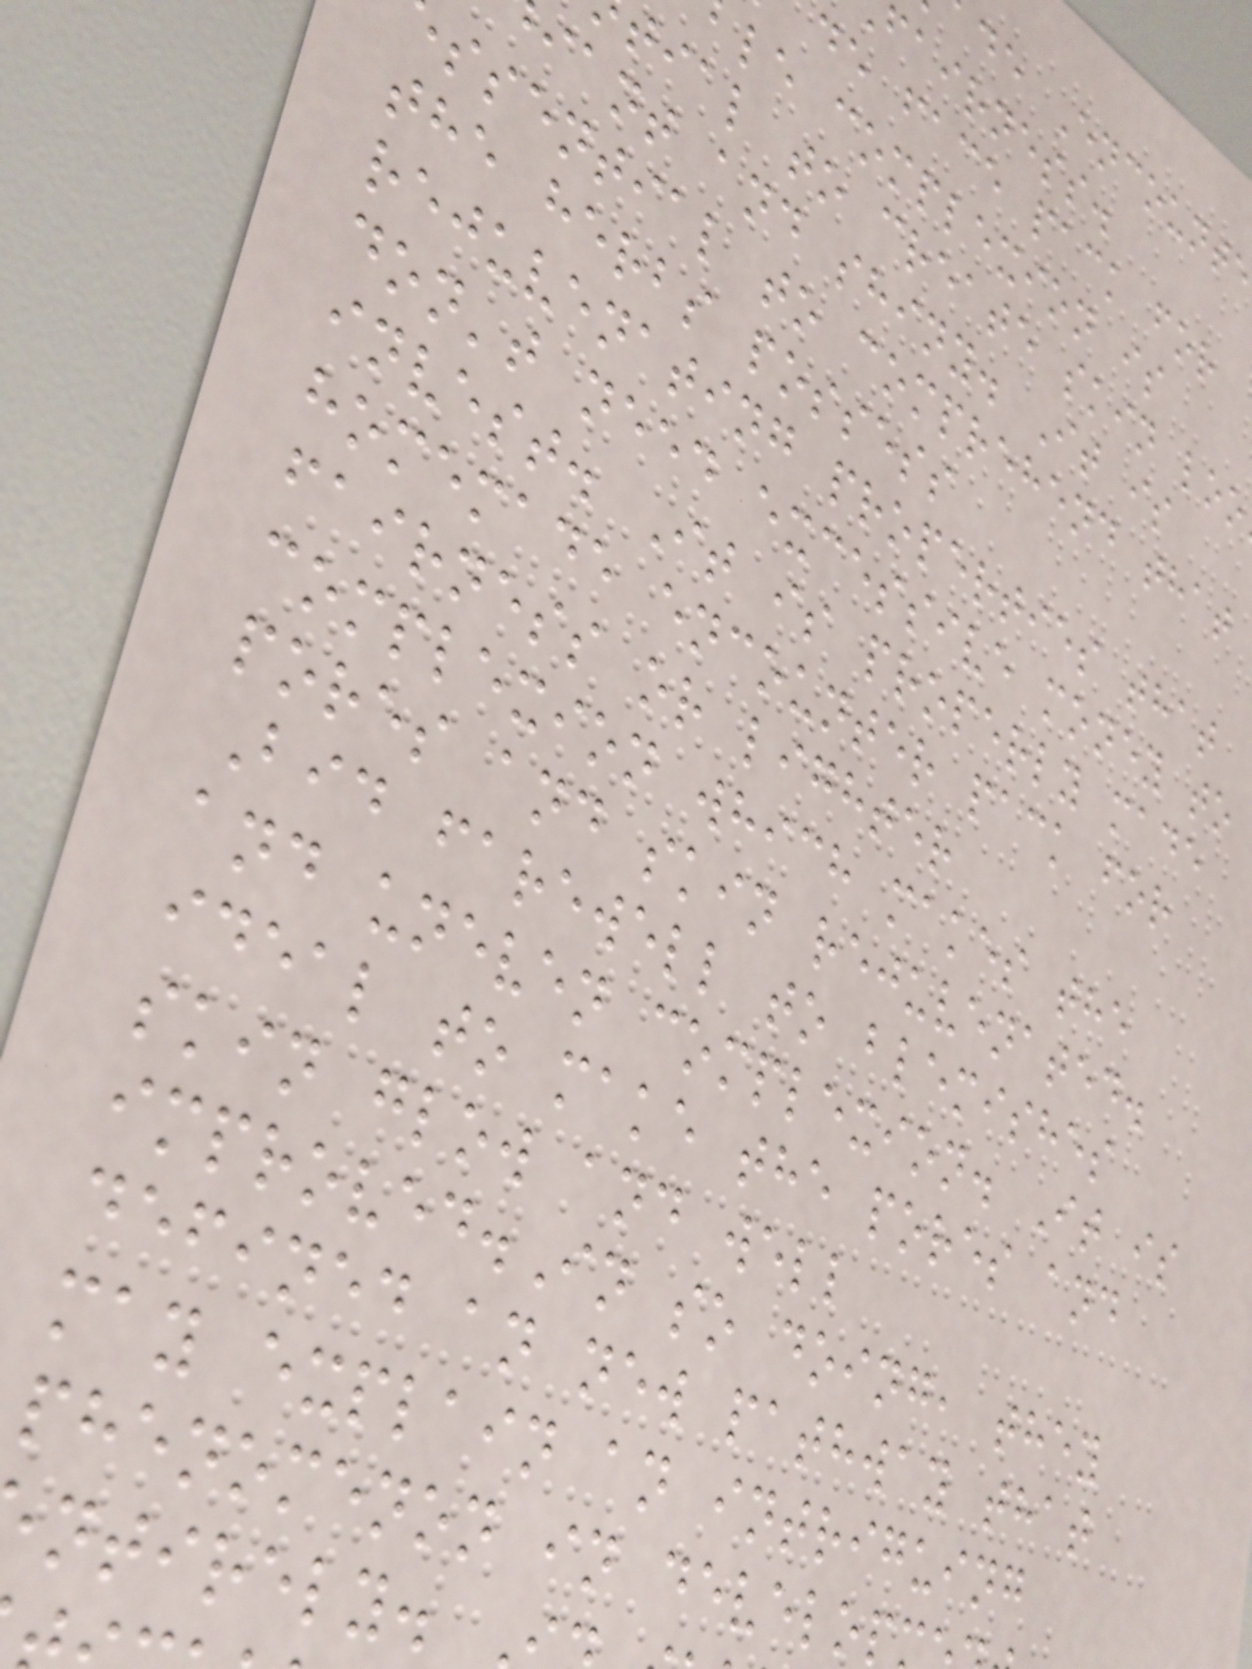de Encount
fairness.
de face pack for
le complexion is
tial to create skin loo
iant and shiny. It is
ssential to comprehend that
the herbs possess
rejuvenating properties that
don't need excessive money to
invest. It is properly made
homemade encounter pack for
fairness or lighter
complexion which makes the
pores and skin rejuvenated.
Bid farewell to blemishes
and uneven complexion. It is
ideal to make the pores and
skin glow and well
improved.In so doing, they
defined an new pathway that
may explain an intriguing
phenomenon in develop
ntirely.
